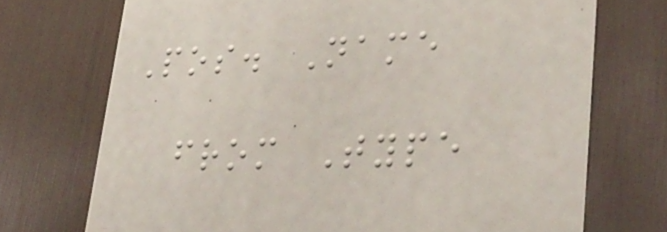Pos. Name
from Type
